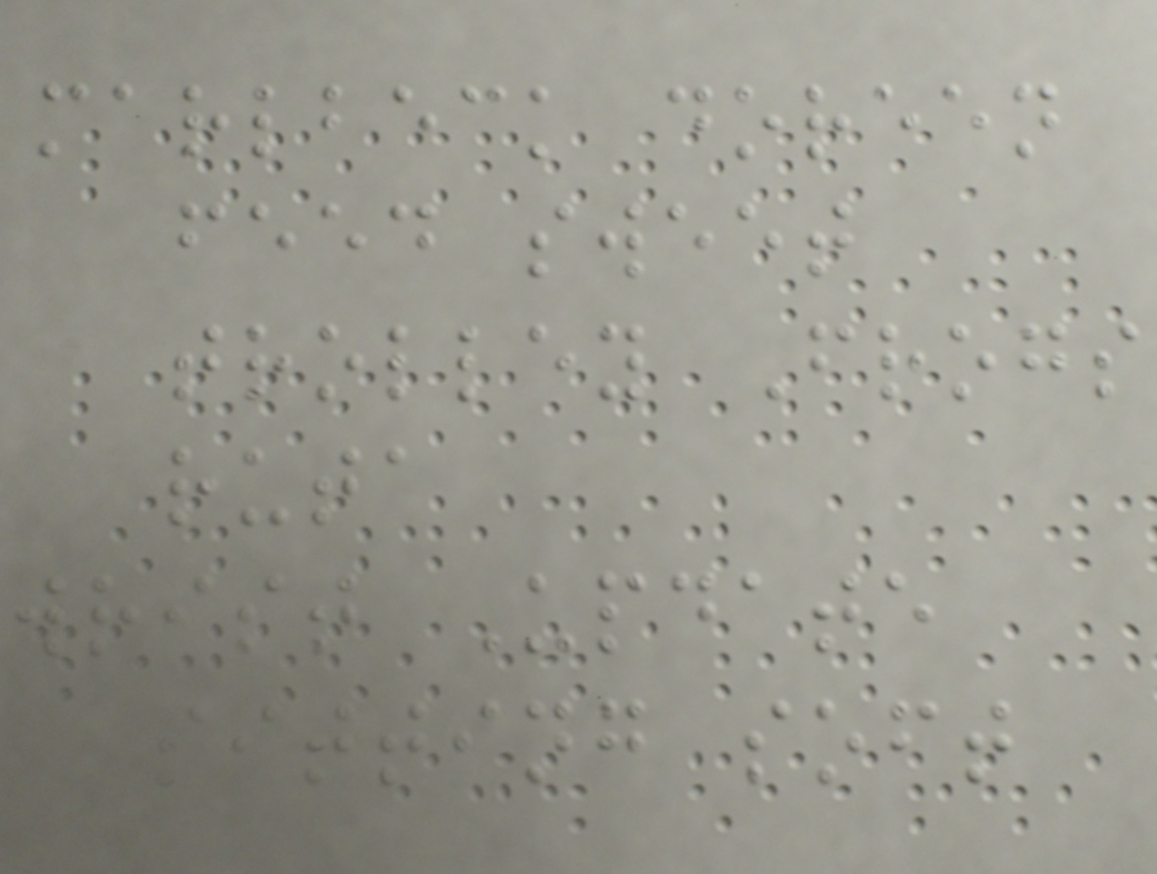marlbeck doreen
feed sweet
trolley Frogs
ruta
wrist Update
sitting soft
